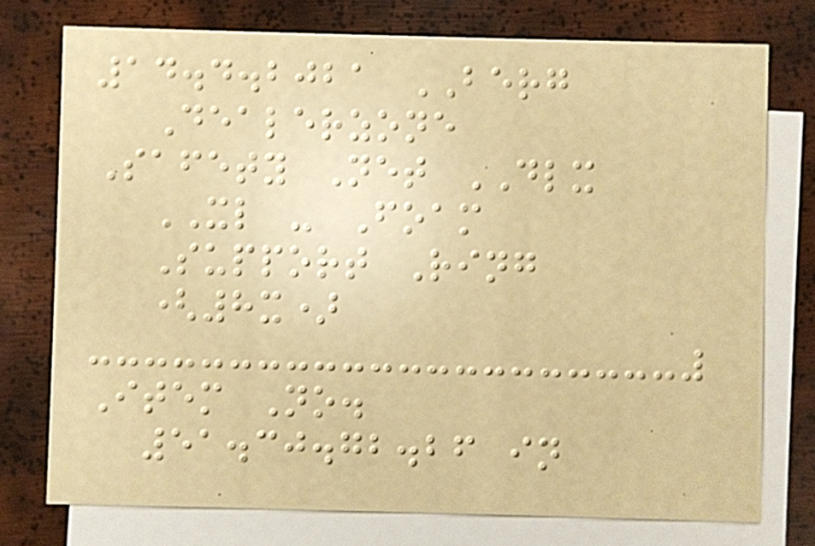14.4.2021 BERG
Dealerzone
Safety Net DLX
XL - Foam
Support Ring
(8x)
Item No.
51.30.72.26 in
